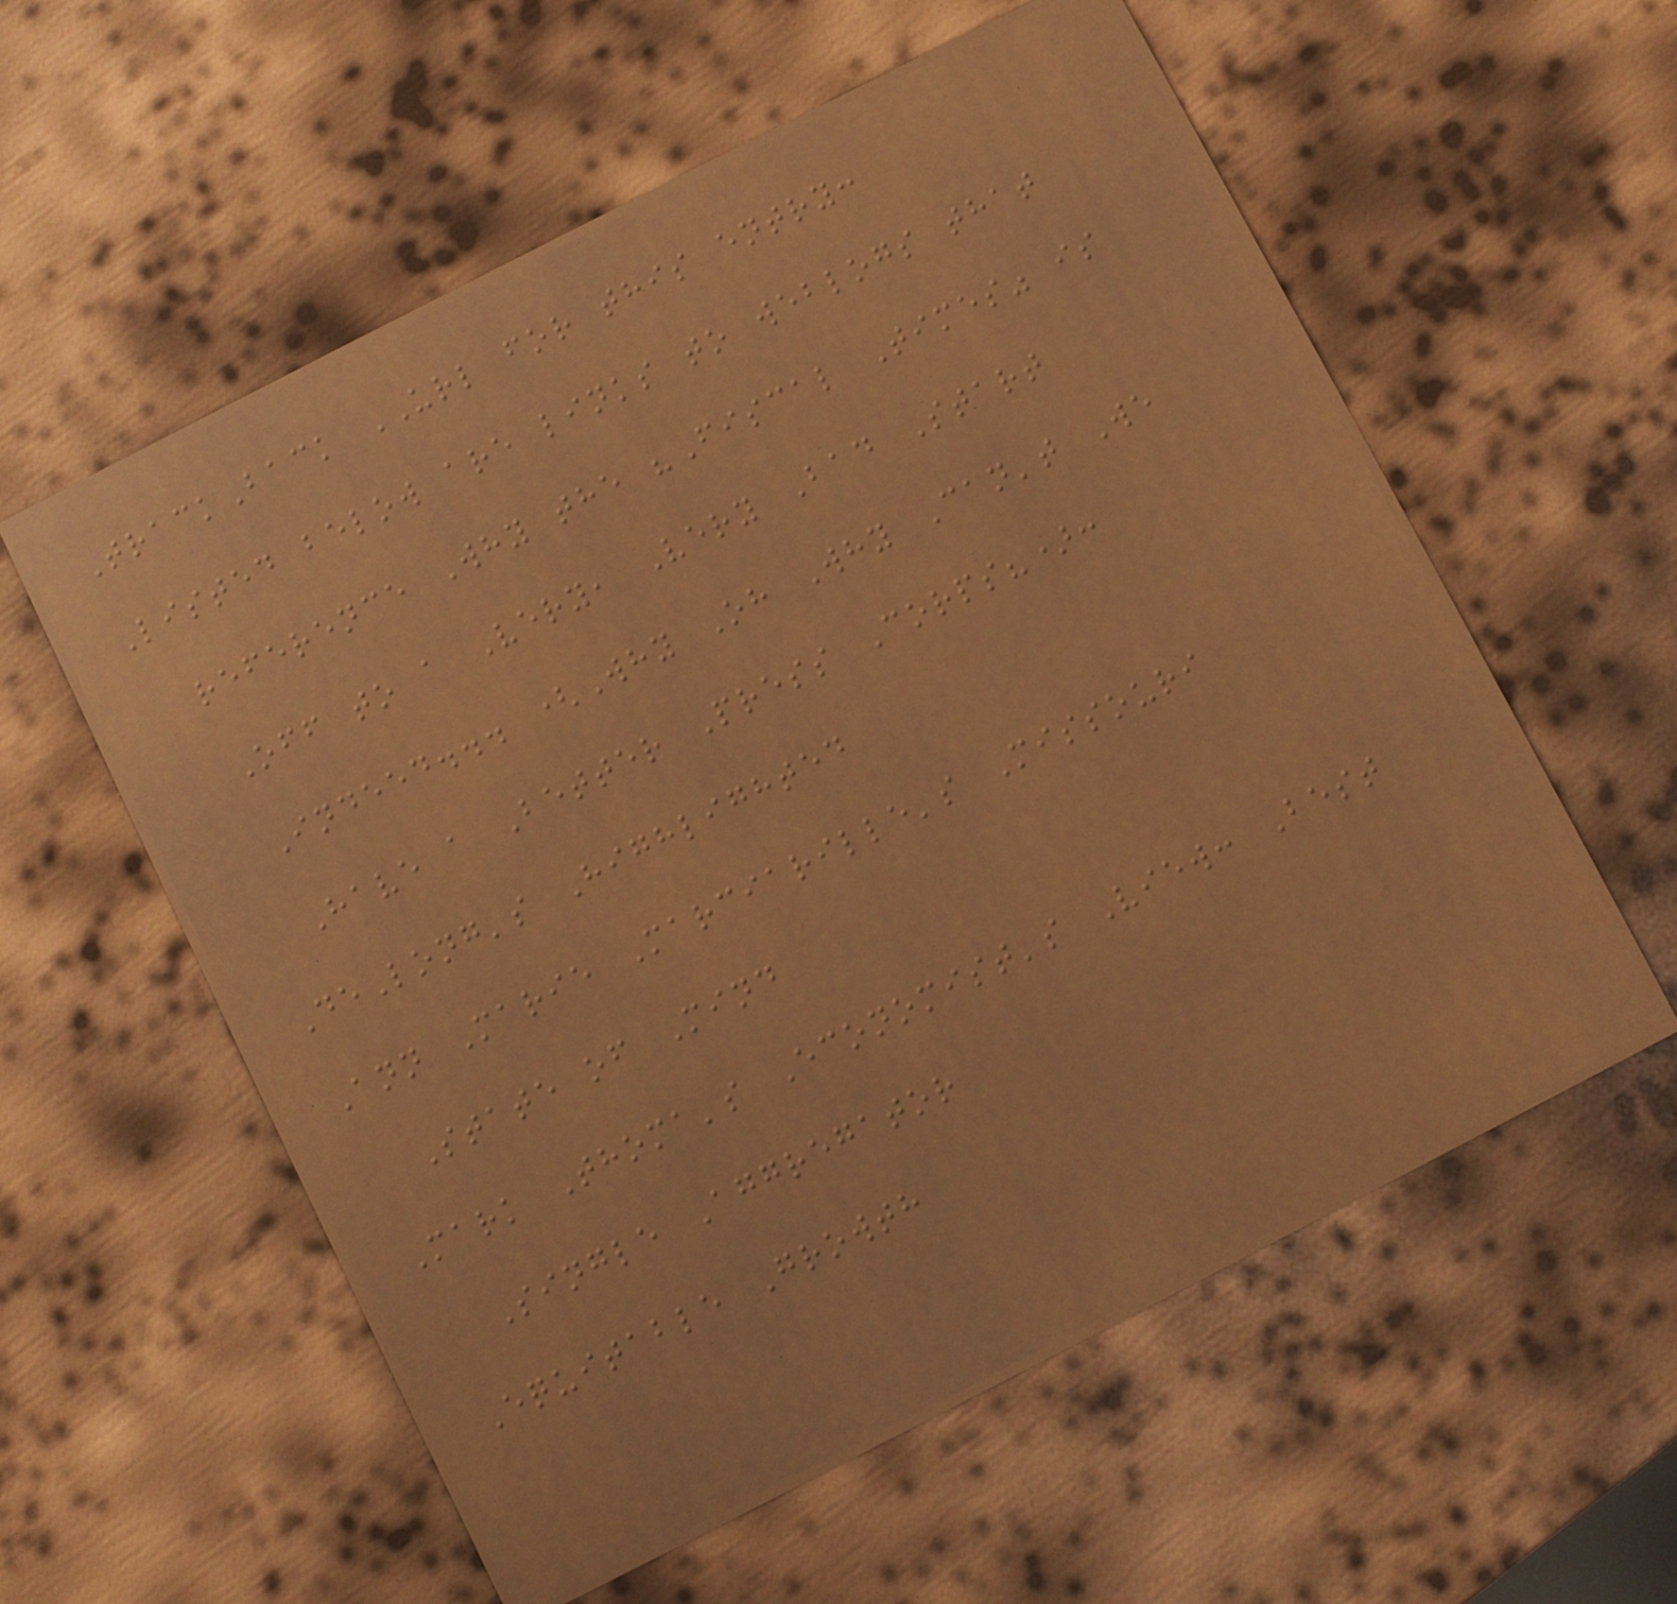TrackBack URL for this entry:
Listed below are links to weblogs that
reference Why the "Fiscal Times" is
Off to a Very, Very Bad Start
Indeed... (Why Oh Why Can't We
Have a Better Press Corps?):
DeLong's Highlighted
Ann Marie Marciarille's Missouri
State of Mind
Mark Thoma's Economist's View: Best
Single Aggregator
Equitable Growth
